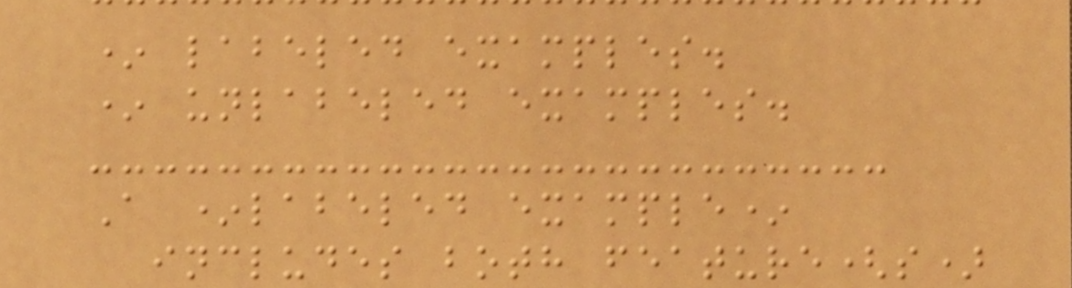* labeled examples.
* unlabeled examples.
A *labeled example*
includes both feature(s)
